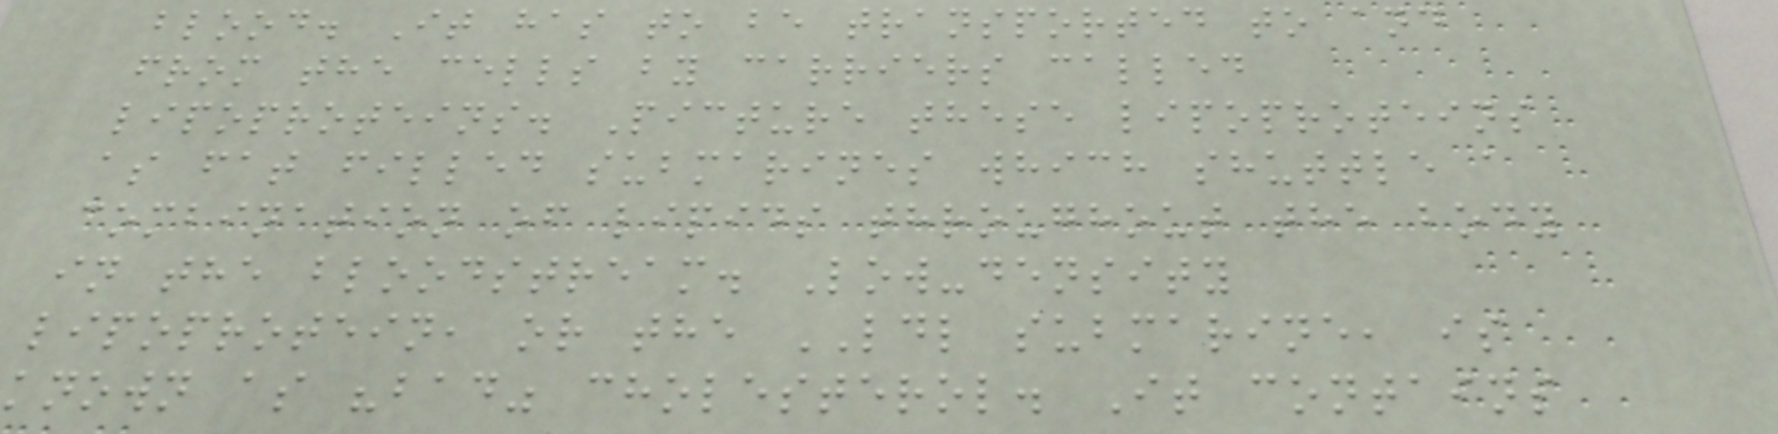blood. It has to be transported to and
from the cells by carriers called
lipoproteins. Picture these lipoproteins
as fat filled submarines which shuttle a
combination of lipids throughout the body
in the bloodstream. Low-density
lipoprotein, or the LDL submarine, is
known as "bad" cholesterol. It contains
